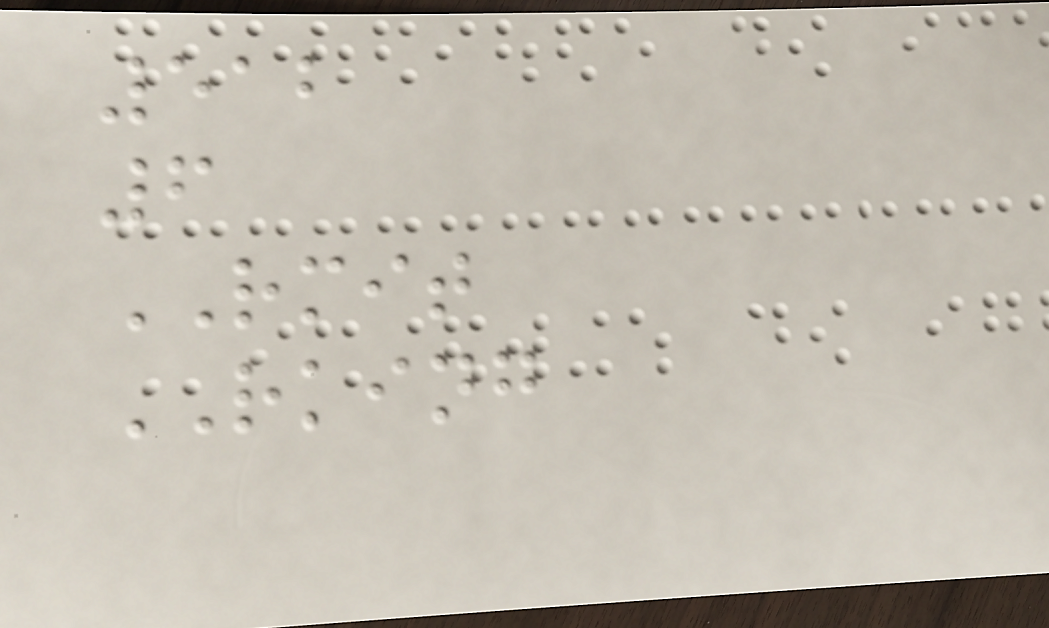512
6
RMIT
RKING
